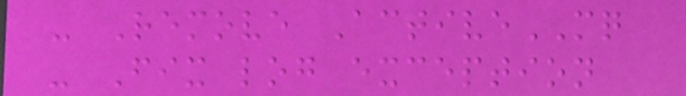- Remove ActiveMQ
- Fix log exception
